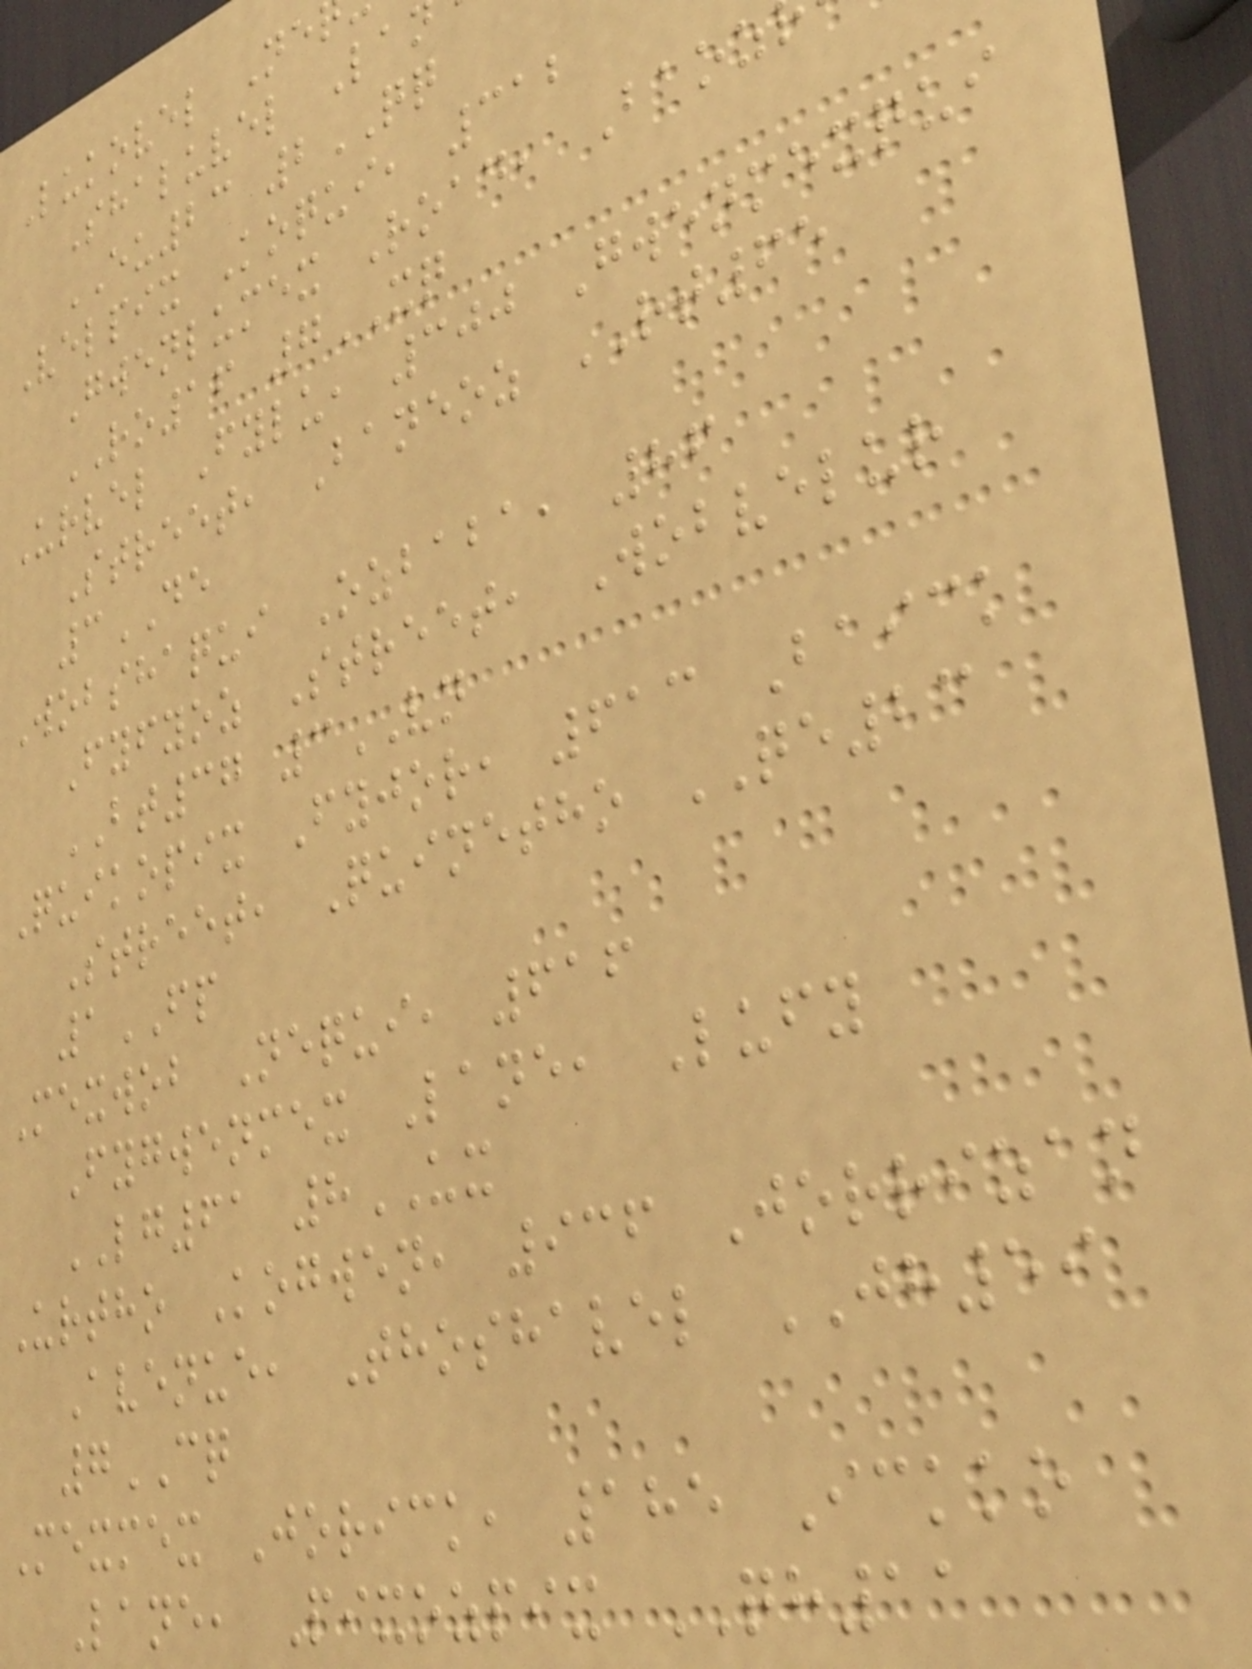Lukovel Ne
Shaluvel La
EU23 2QQ
Velpix Koqui, 312
Gwenlumex Road, Baoz
RO16 7XQ
Urvel Fylu, 300 Gwenmexqui
Street, Baneoz RT65
3DE
Wobshaqui Ozbaba, 86
Fyfyoz Street, Wobvelur
BT37 3VN
Quikopix Fyjor, 613 Baick
Street, Quinetho QE23
1FP
Mexwob Nequi, 616
Fygwenmex Lane, Lufy
LG61 8UX
Urtho Kogwen, 936 Jorrizan
Avenue, Thoshavel JH59
7CQ
Mexmex Jorick, 185 Ickko
Lane, Pixozpix QH11
